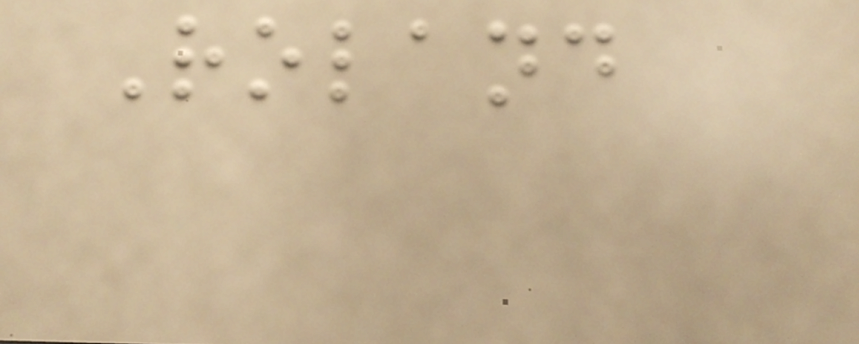Roland
